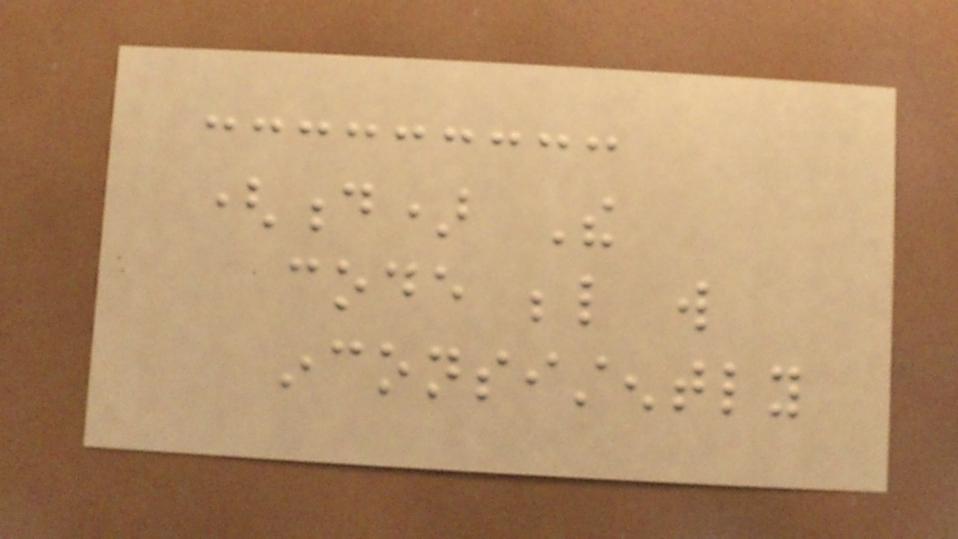(d) The
code below will
inconsistently
